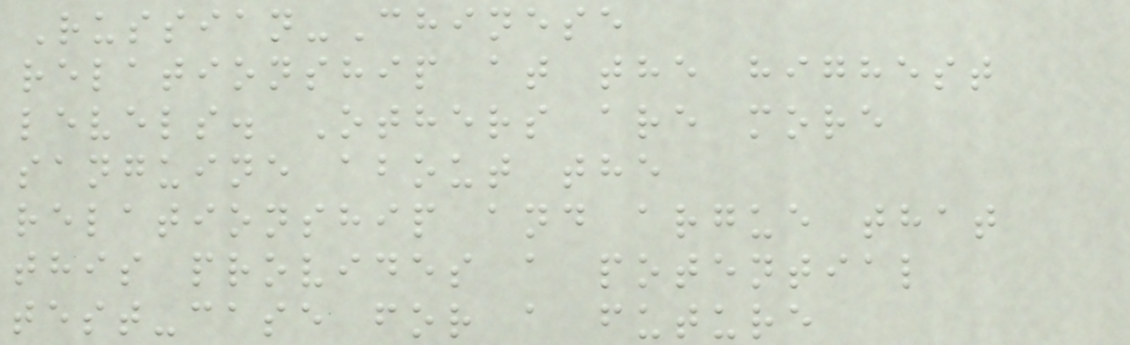Russian-Chinese
relationship at the highest
levels. Others are more
sanguine about the
relationship and argue that
this provides a potential
test-case for a future
